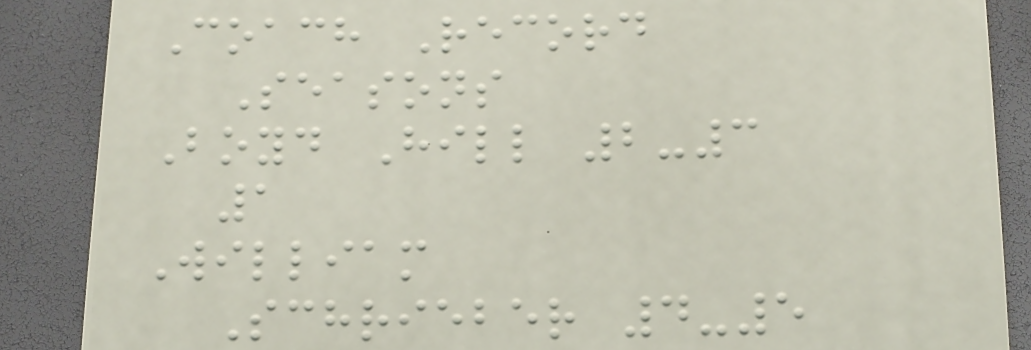Coach Record
Seasons
Boyd Hill 2-3
1
William
Schrieber 4-5
